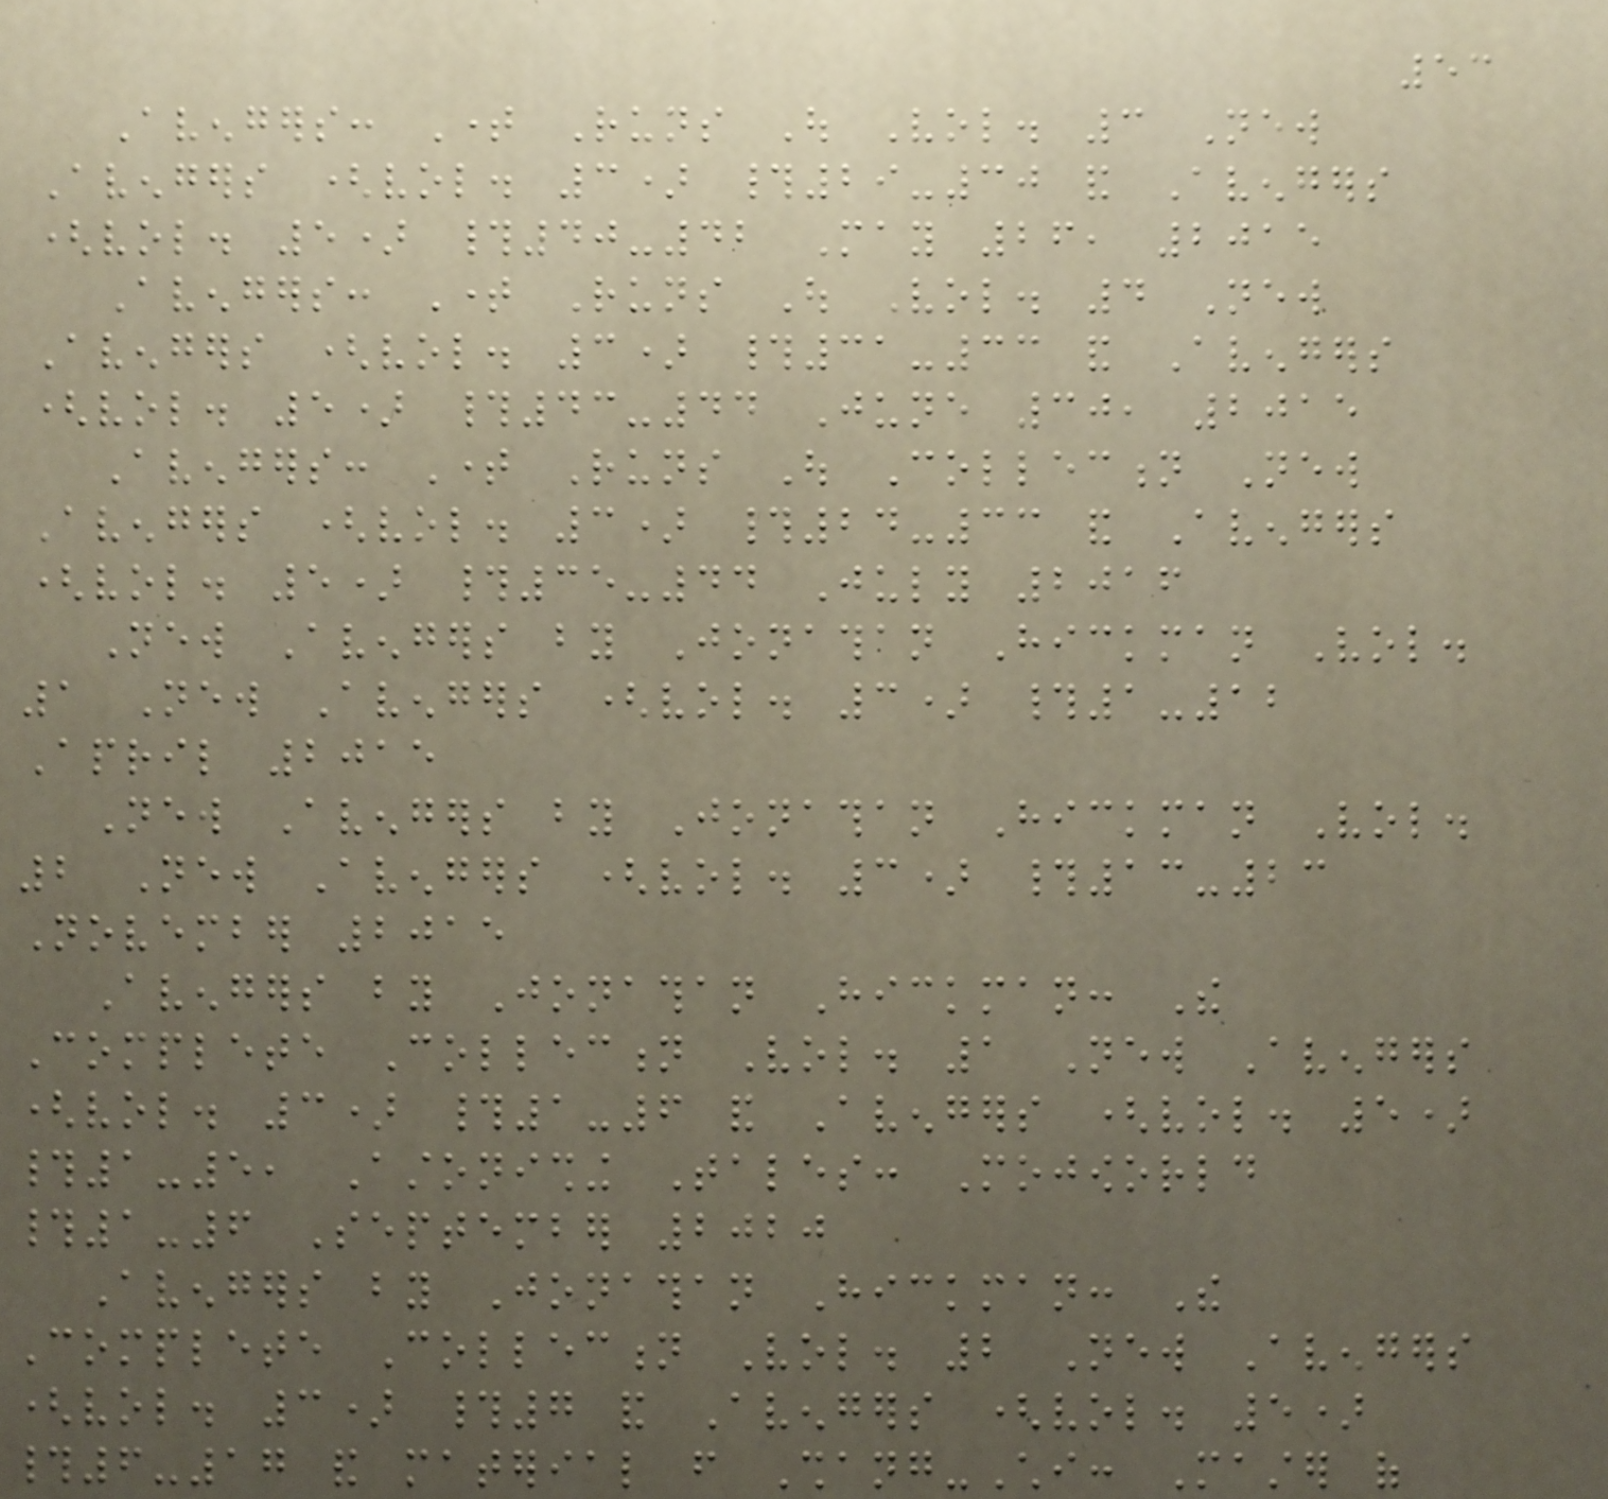53
Avengers: Time Runs Out Vol. 3 New
Avengers (vol. 3) #29-30 and Avengers
(vol. 5) #40-42 May 26, 2015
Avengers: Time Runs Out Vol. 4 New
Avengers (vol. 3) #31-33 and Avengers
(vol. 5) #43-44 June 30, 2015
Avengers: Time Runs Out Collection New
Avengers (vol. 3) #24-33 and Avengers
(vol. 5) #35-44 July 2016
New Avengers by Jonathan Hickman Vol.
1 New Avengers (vol. 3) #1-12
April 2015
New Avengers by Jonathan Hickman Vol.
2 New Avengers (vol. 3) #13-23
November 2015
Avengers by Jonathan Hickman: The
Complete Collection Vol. 1 New Avengers
(vol. 3) #1-6 and Avengers (vol. 5)
#1-5, Astonishing Tales: Mojoworld
#1-6 September 2020
Avengers by Jonathan Hickman: The
Complete Collection Vol. 2 New Avengers
(vol. 3) #7 and Avengers (vol. 5)
#6-17 and material from Shang-Chi: Master of
